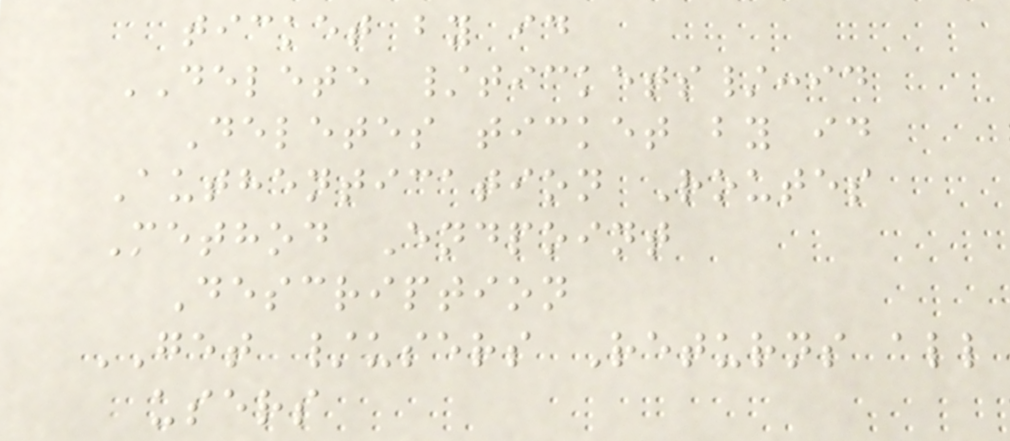ticket by id
DELETE /tickets/:id
Deletes ticket by id
Authentication Routes
Method Endpoint
Description
GET /users Returns all
users
